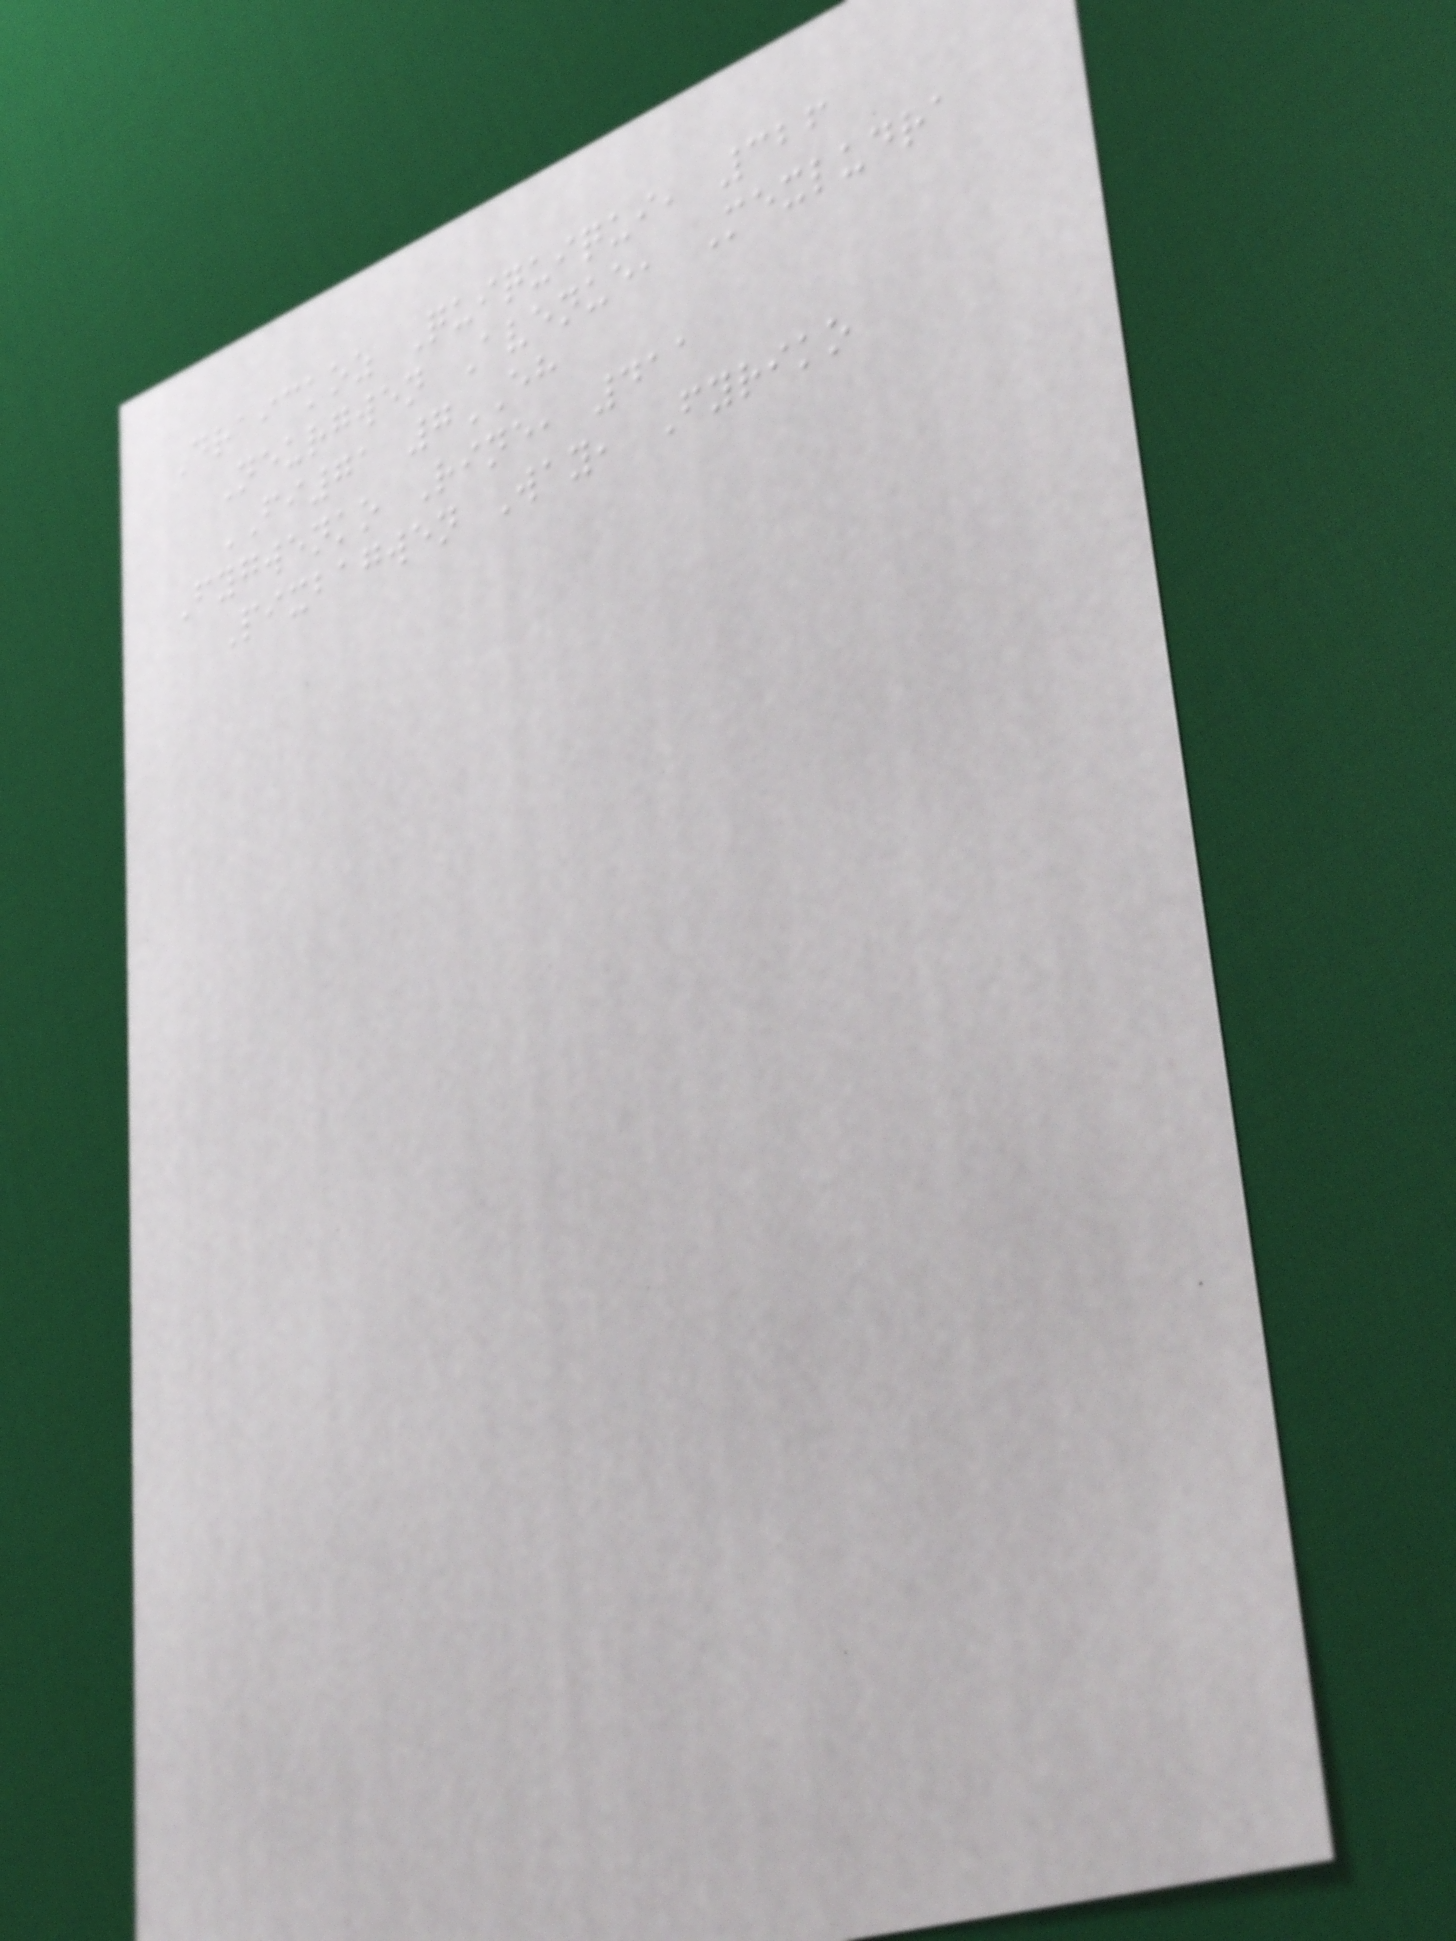Draickoz Quiquiqui, 326
Neurgwen Avenue, Mexludra
FI71 7EH
Fygwenko Rine, 411
Pixbagwen Way, Fyriko
